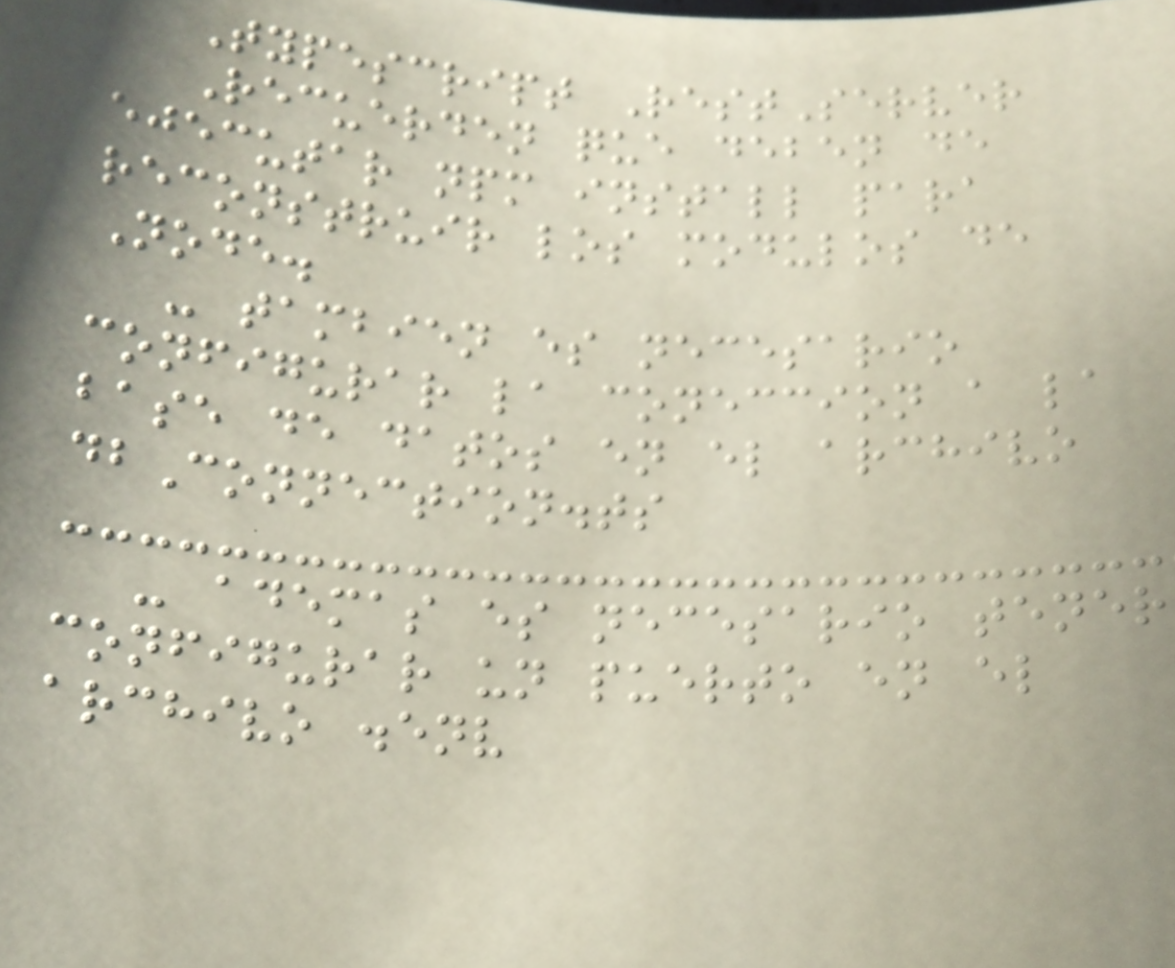Typescript RestServer
Recuerden que deben de
ejecutar npm install para
reconstruir los modulos de
Node.
- tambien es necesario
configurar la coneccion a la
base de datos en el archivo
dbConnection.ts
- ademas es necesario tener
configurar un puerto en el
archivo .env
